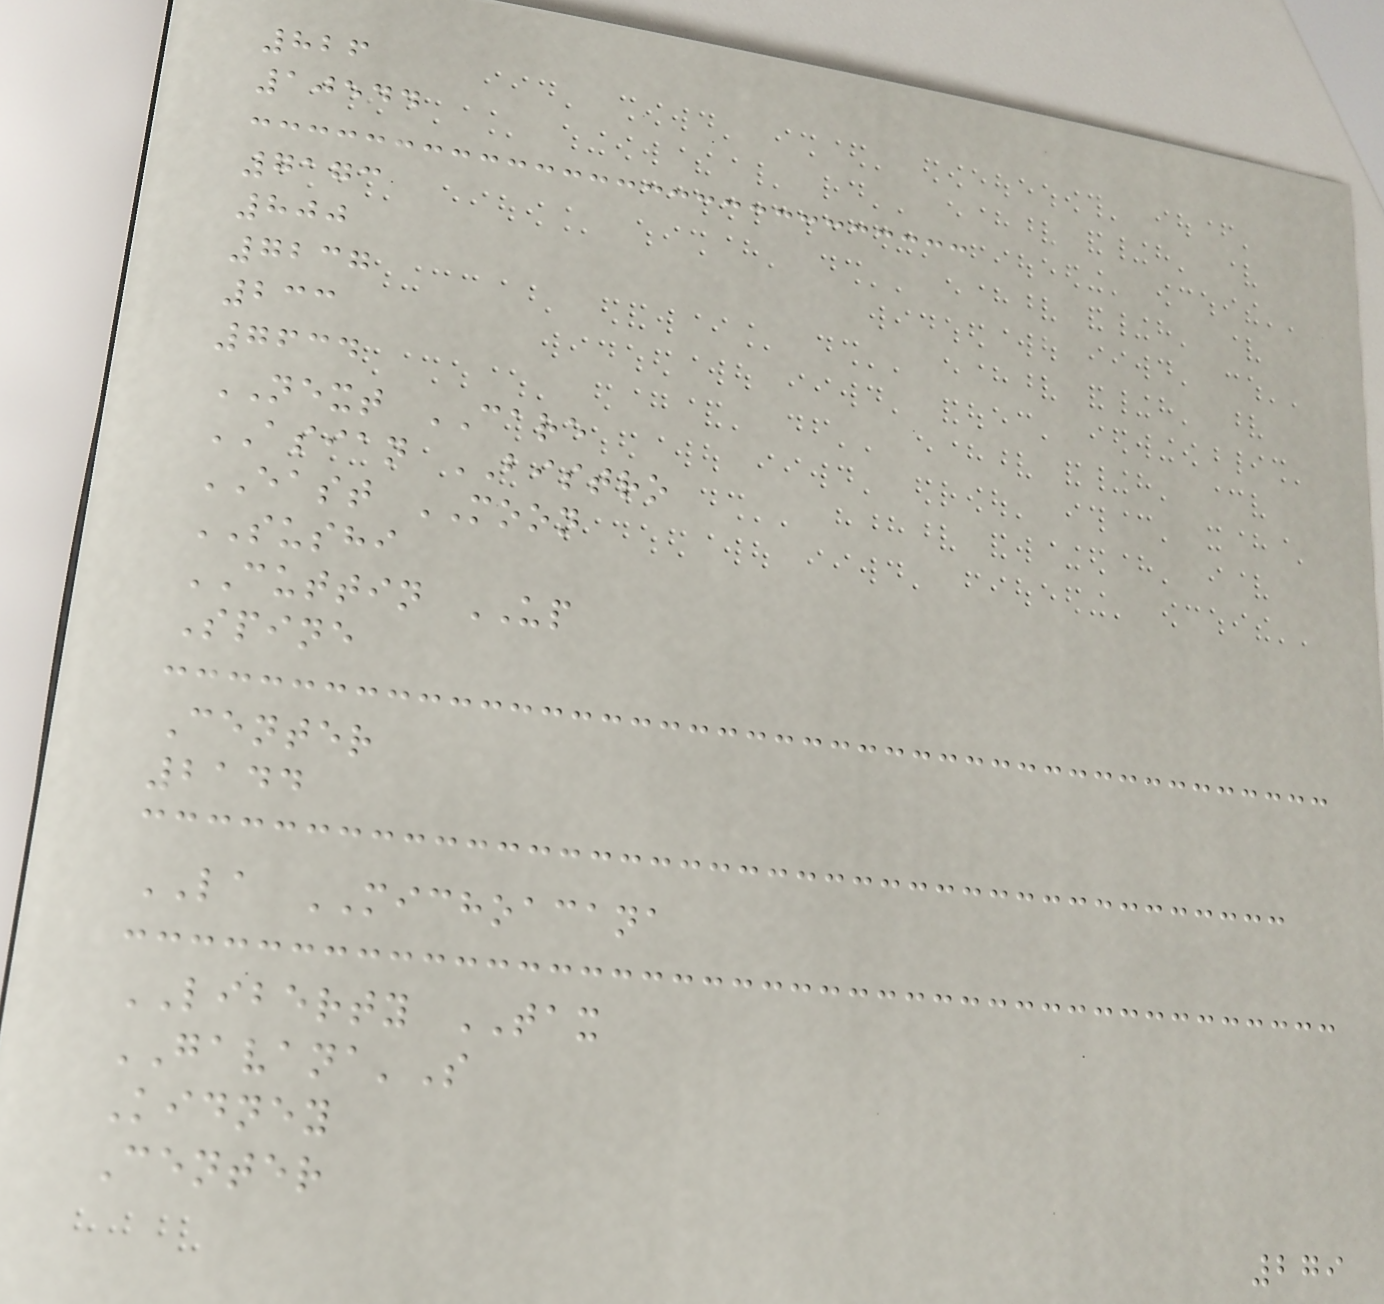826
10544
7173
800
7237
233
7634
NEXT CARE
ASIAN BISTRO
EAST MOON
SUSHI
CUTTIN UP
Spine
Center
2144
LA MICHOACANA
LIBERTY TAX
GAVANA'S
Kidney
Center
279
